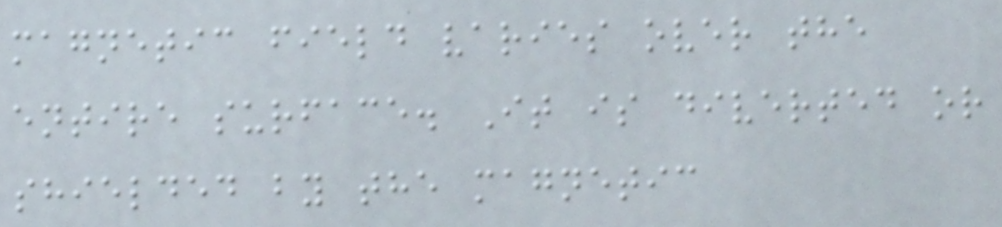magnetic field varies over the
entire surface. It is diverted or
shielded by the magnetic
